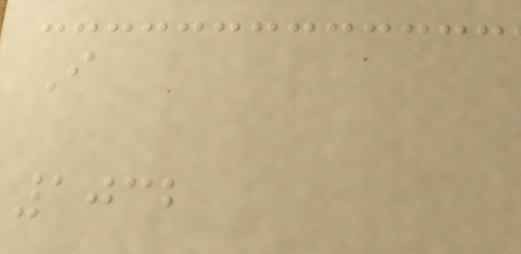I
1032
